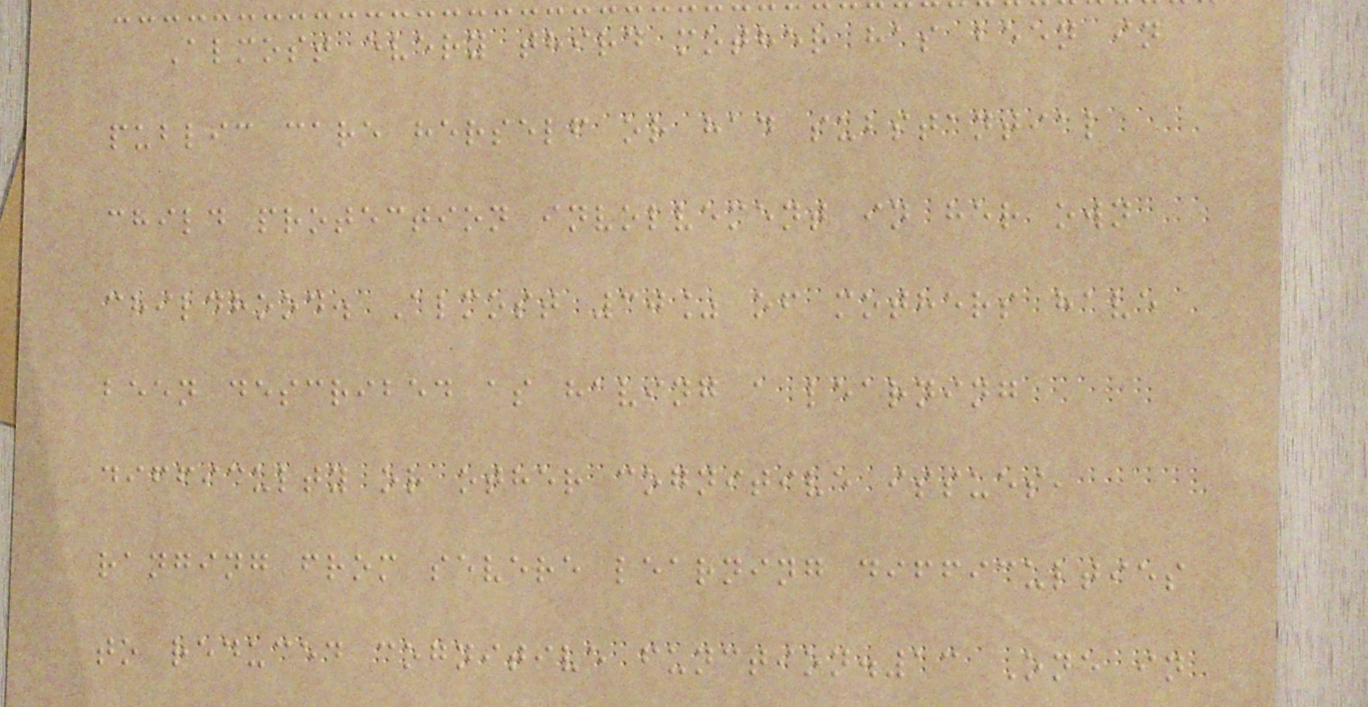Almost every third mother has been in
public care herself or had substantial
child protection involvement in her own
childhood. Almost 30% of mothers have
been described as having a learning
difficulty or other cognitive issues,
ranging from severe learning difficulties
to reduced cognitive function.13 One in
